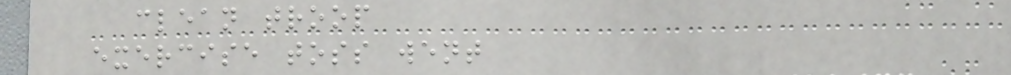clean troop
exercise toss went
